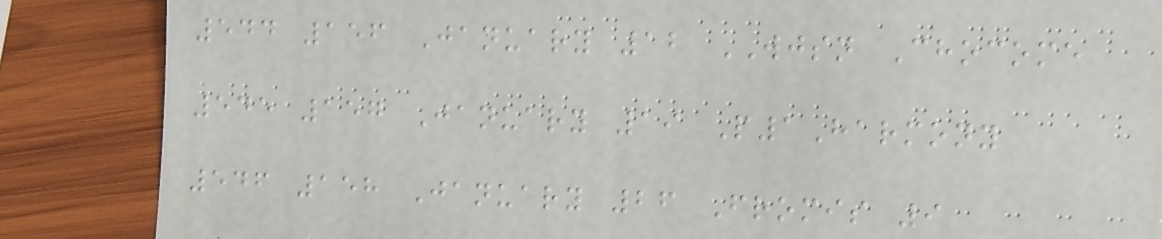544 156 January 12 WJSN Chocome
545 157 January 19 P1Harmony
546 158 January 26 Fromis 9
